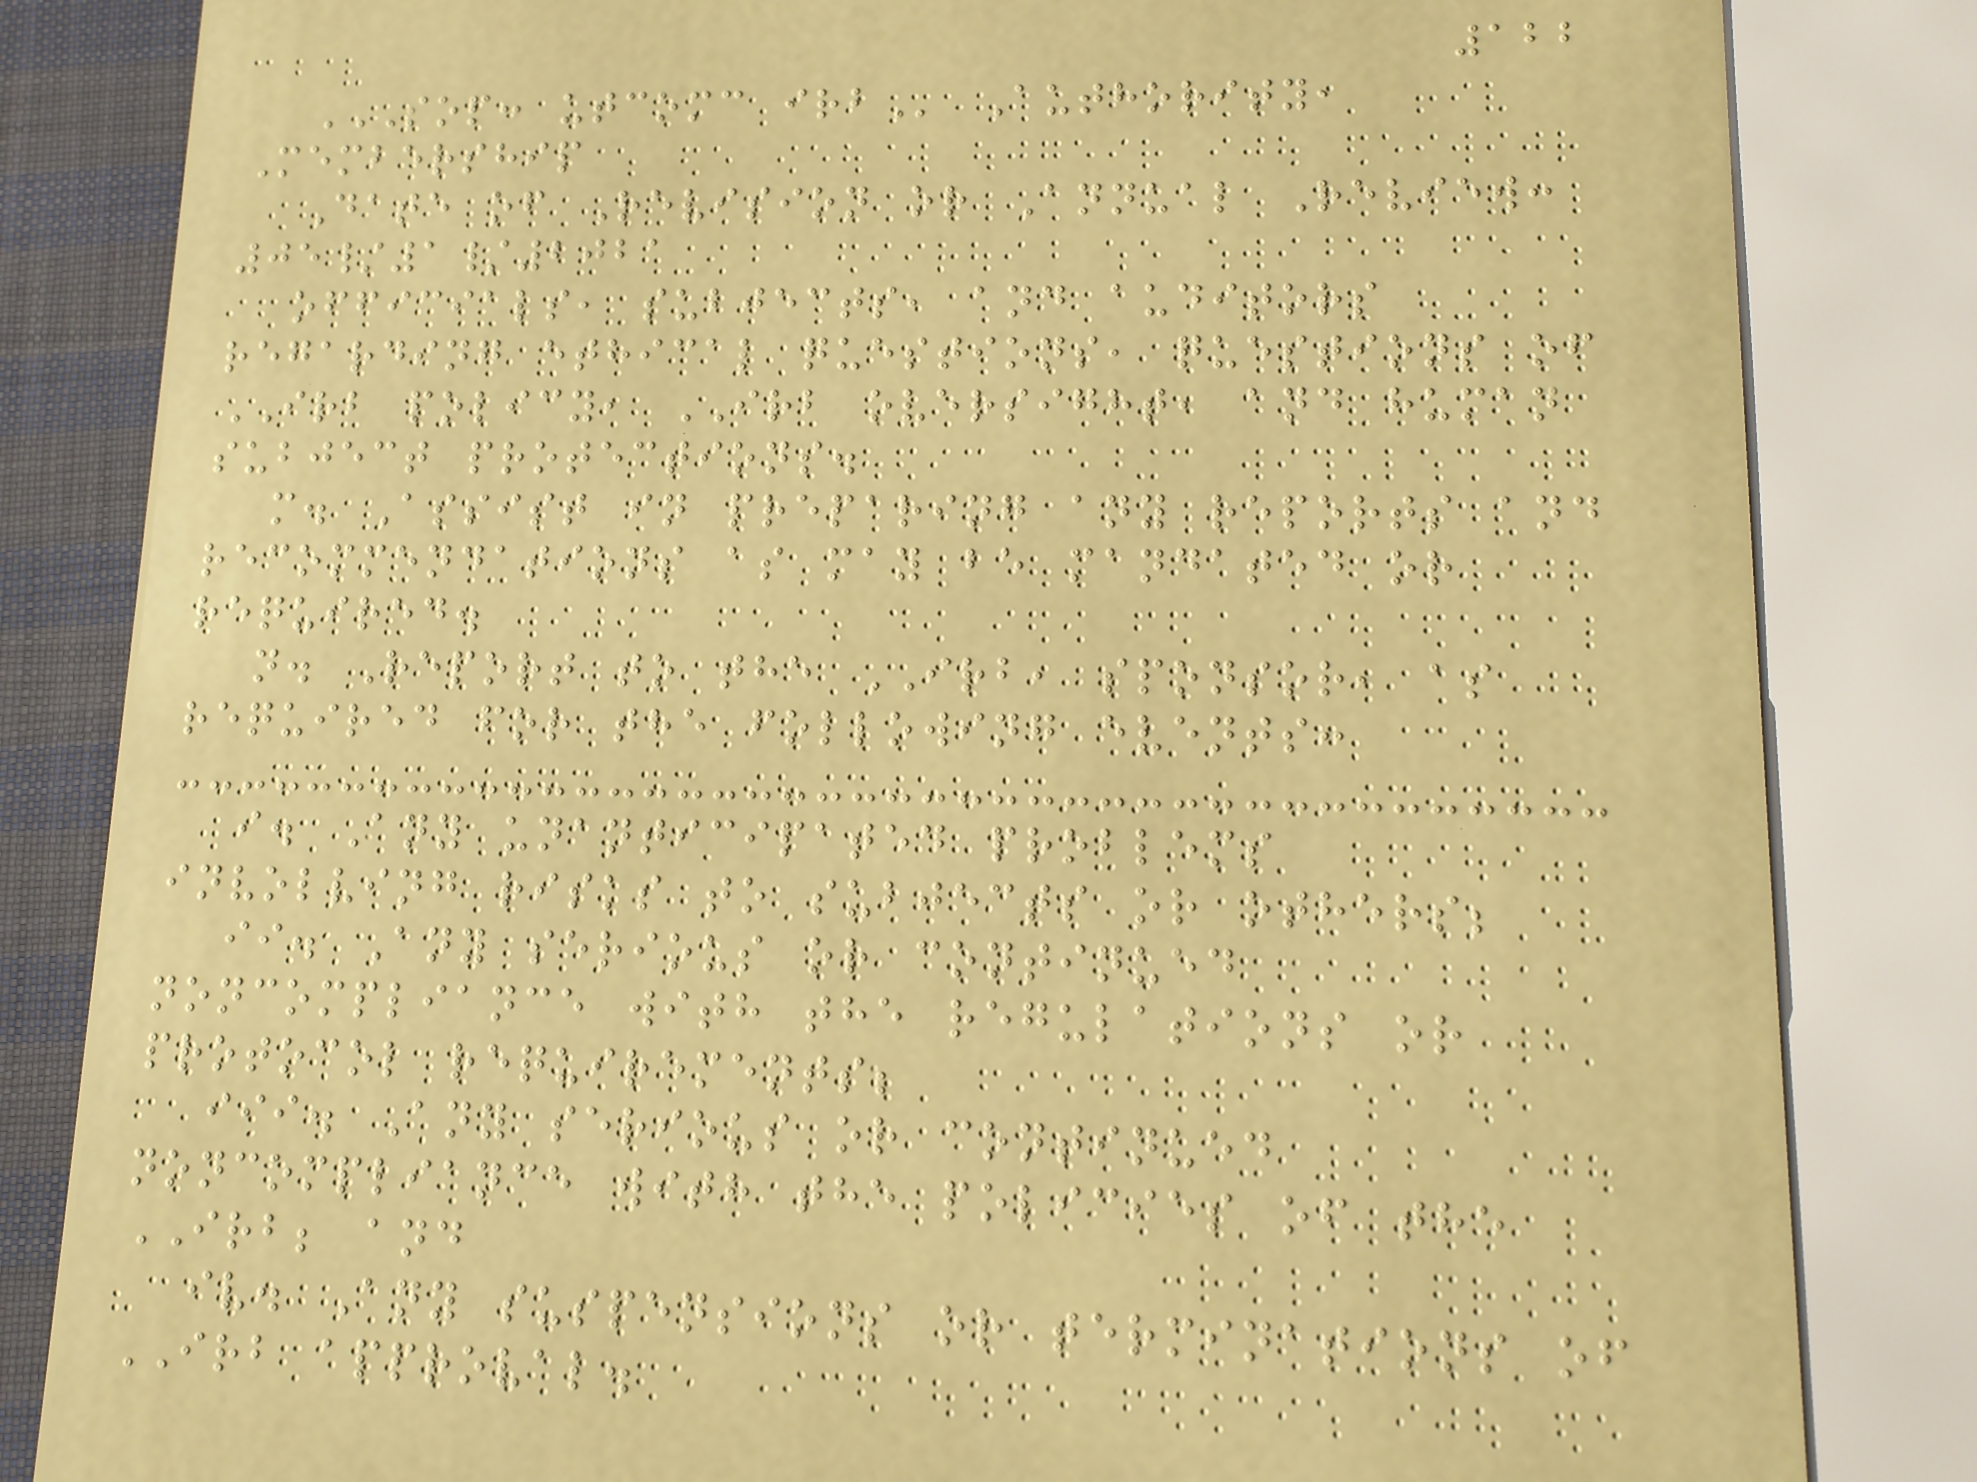122
SOP: UTCOMC IRB Authority,
Membership
Date of Revision or Annual Review:
05/1/2021
officials, subjects, and auditors
regarding ethical questions, questions of
IRB policy, IRB oversight, and human
subject protections.
m. Assist in preparing any reports and
recommendations as may be mandated or
required.
n. Report to the IRB, sponsor, as
required for the following events:
i. Any unanticipated problems
involving risks to subjects or others;
ii. Any serious or continued
noncompliance with the regulations or
protocol requirements;
iii. Any serious or continued
noncompliance with the policies of the
IRB; and
iv. Any suspensions or terminations of
IRB approval.
